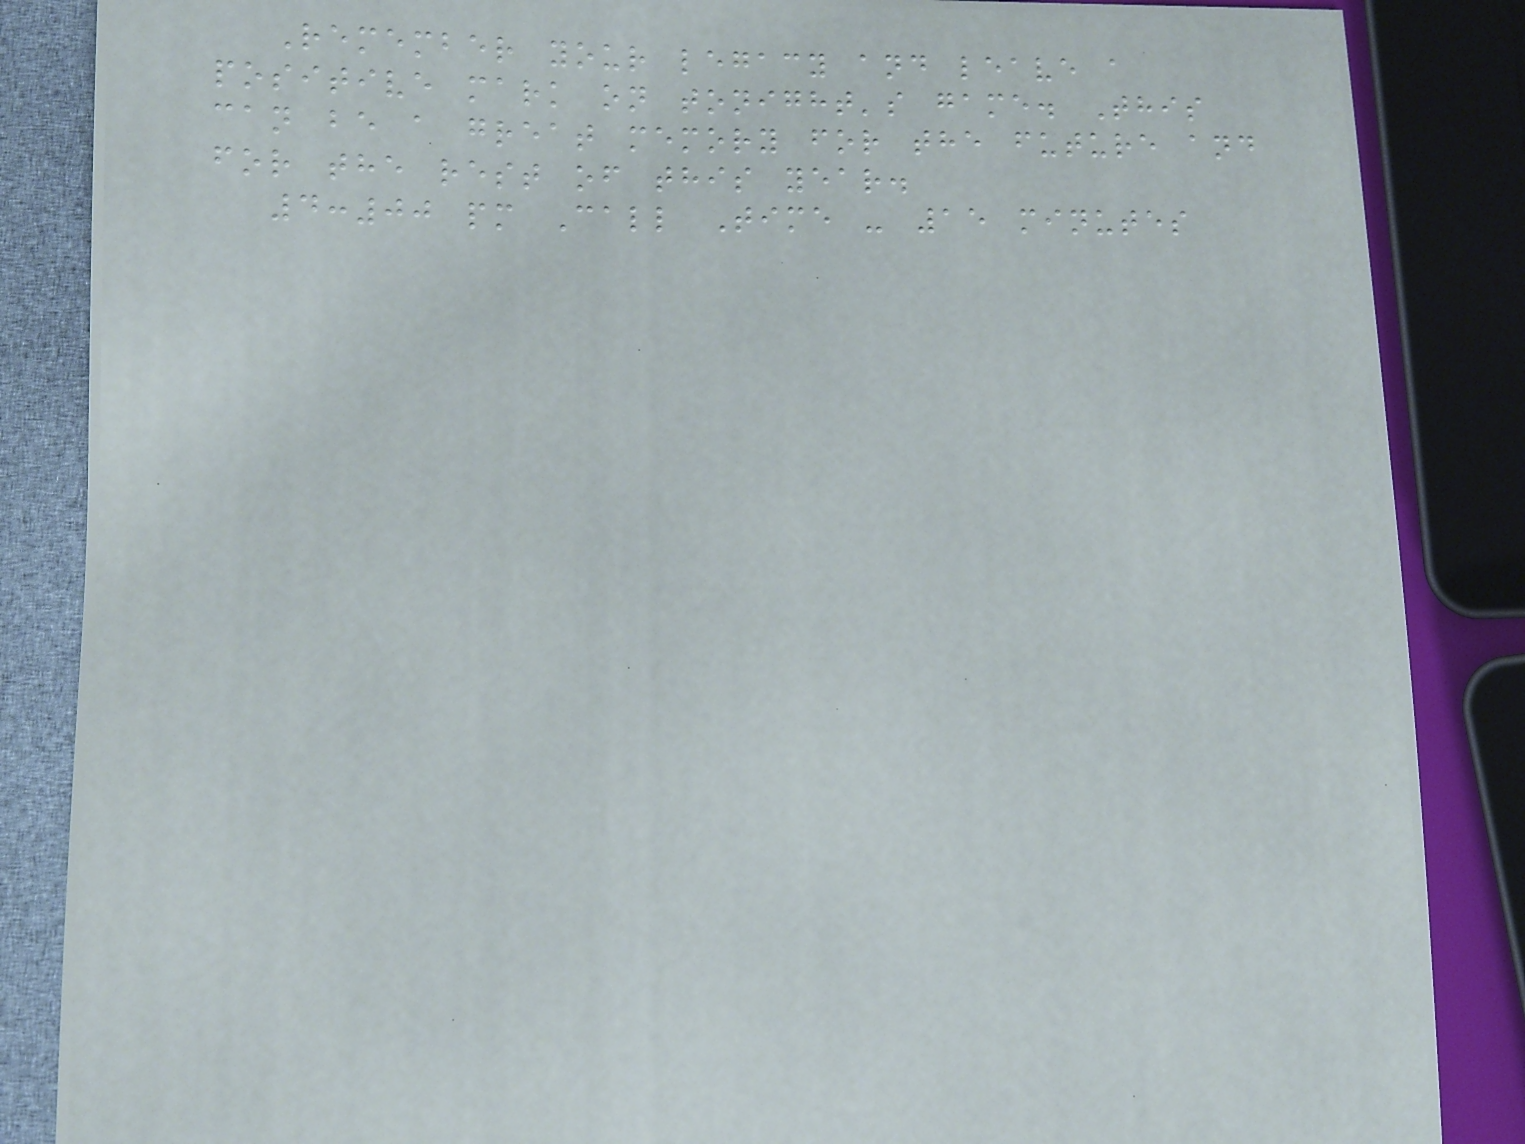Remember your legacy and leave a
positive mark on tonight's game. This
can be a great memory for the future and
for the rest of this year.
4:00 pm Call Time - 15 minutes
